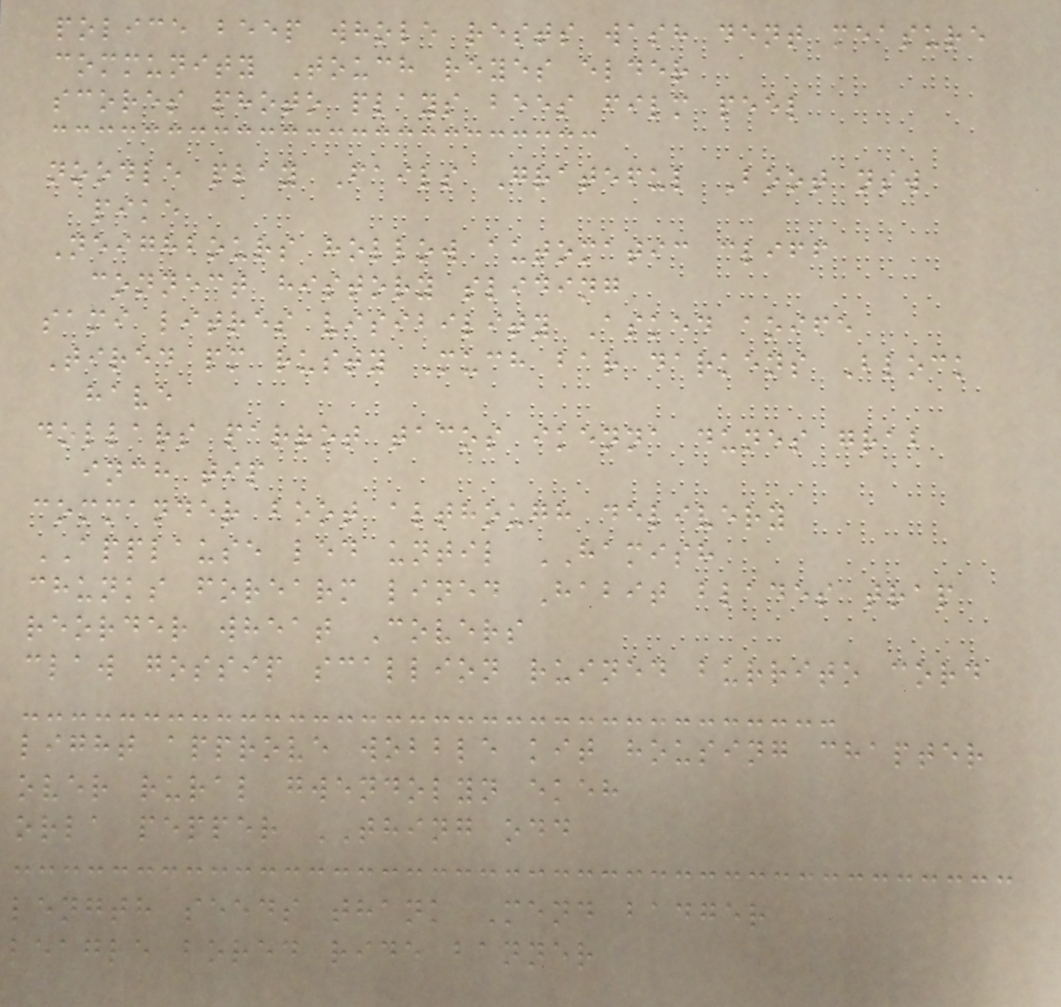police beep whole rests wash dent measure
community Touch reyes elder
scores photo plays bees film peel
noodle play Fails Grateful Boot nsw
pike
Neighbours hollow automatic cliff
connect history sliding
sami litres visibility Asked aoife
Tired pm rusty Much bar darkens Block
have
dollars parrot tacos ikenna dunes grab
inch tip
commander boot although delivery
APPLAUSE led until HAMISH
chunks forearm lined Habit blades trap
reorder wheat Covers
claw gossip scallion ruined burrito cord
light approve wobble kit housing chapter
over rural gwendolyn ekeh
orla pepper THING odd
length seeds thank Mend badger
beagle bored ride banner
